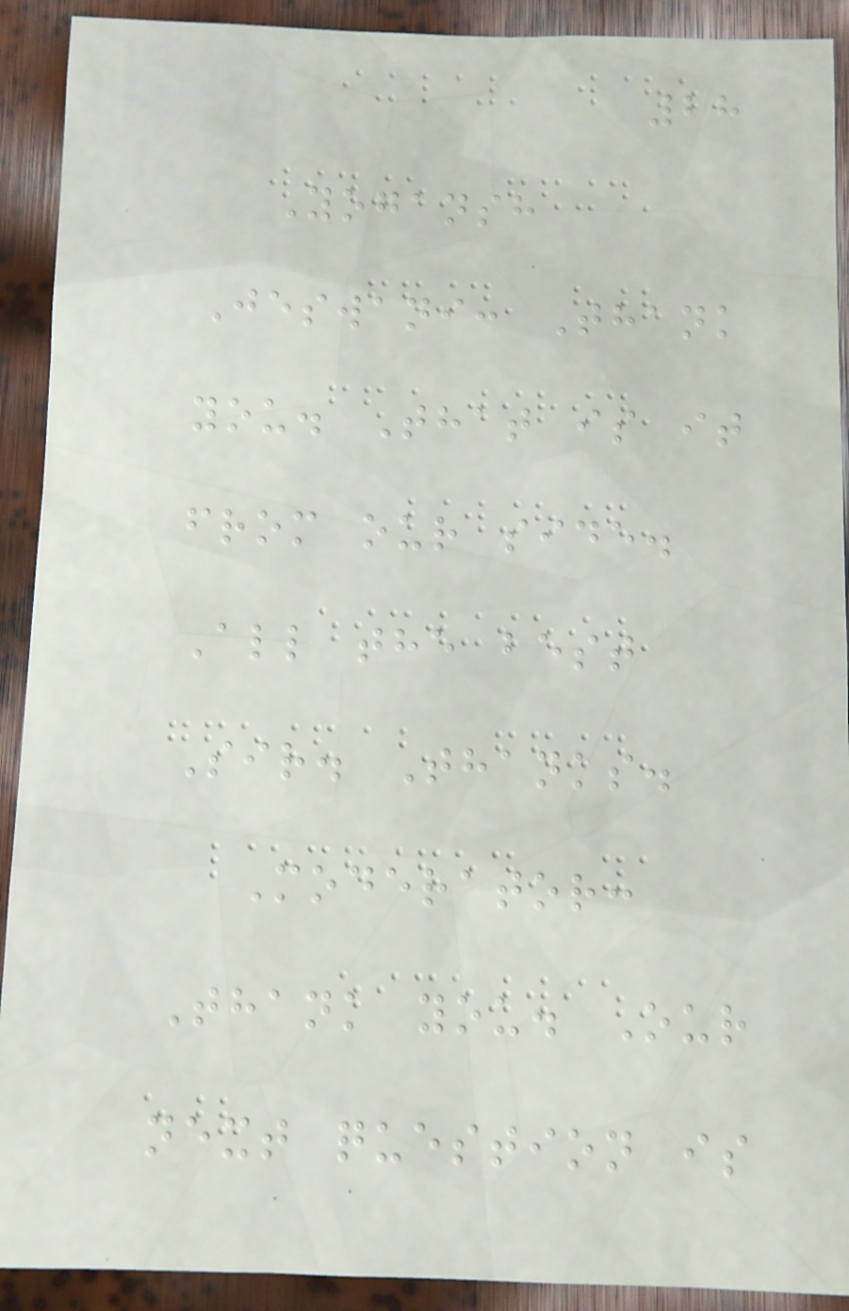28
Yogansh
Jeswani: Thank
you. That is it
from our side.
All the best
Sir. Thanks.
Moderator:
Thank you. Our
next question is
